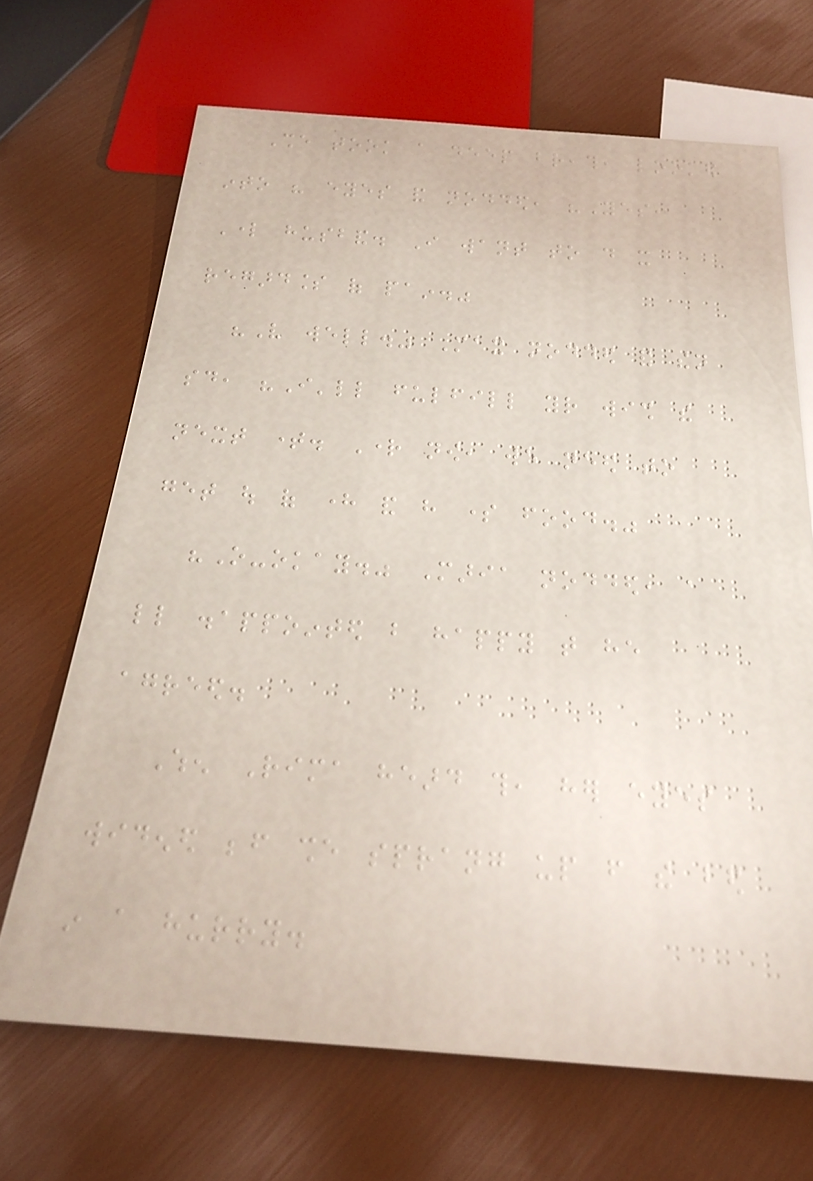She took a deep breath, looked
into his eyes and nodded, "Yes,
Lord husband. I want to do it
regardless of pain."
"Very well." Max nodded and then
said, "I'll fulfill your wish the
next time. Right now, we need to
get out of here and have some food."
"O-okay." Maria nodded, a
little disappointed but happy that he
agreed.
When Rima heard this, her eyes
widened before she sprang up from the bed
in a hurry.
